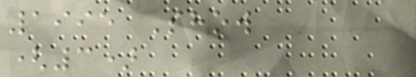1995 Show
(3)
